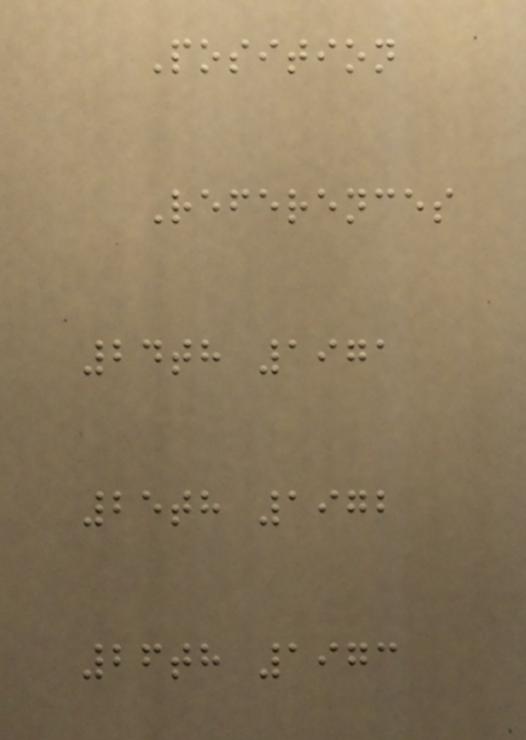Position
References
24th 1971
25th 1972
26th 1973
